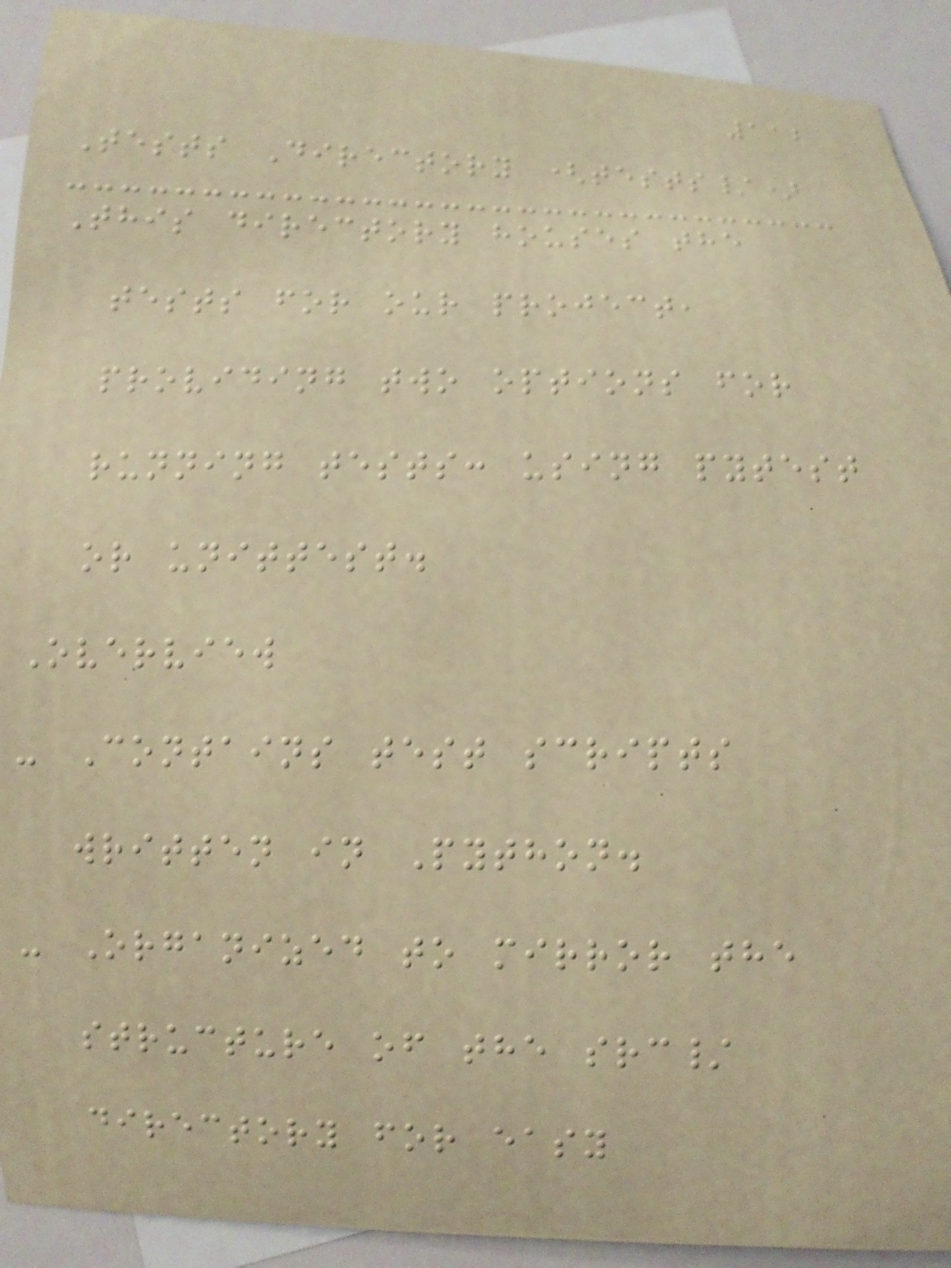112
Tests Directory (tests/)
This directory houses the
tests for our project,
providing two options for
running tests: using pytest
or unittest.
Overview
- Contains test scripts
written in Python.
- Organized to mirror the
structure of the src/
directory for easy
